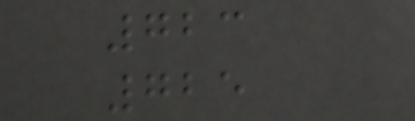723
725
